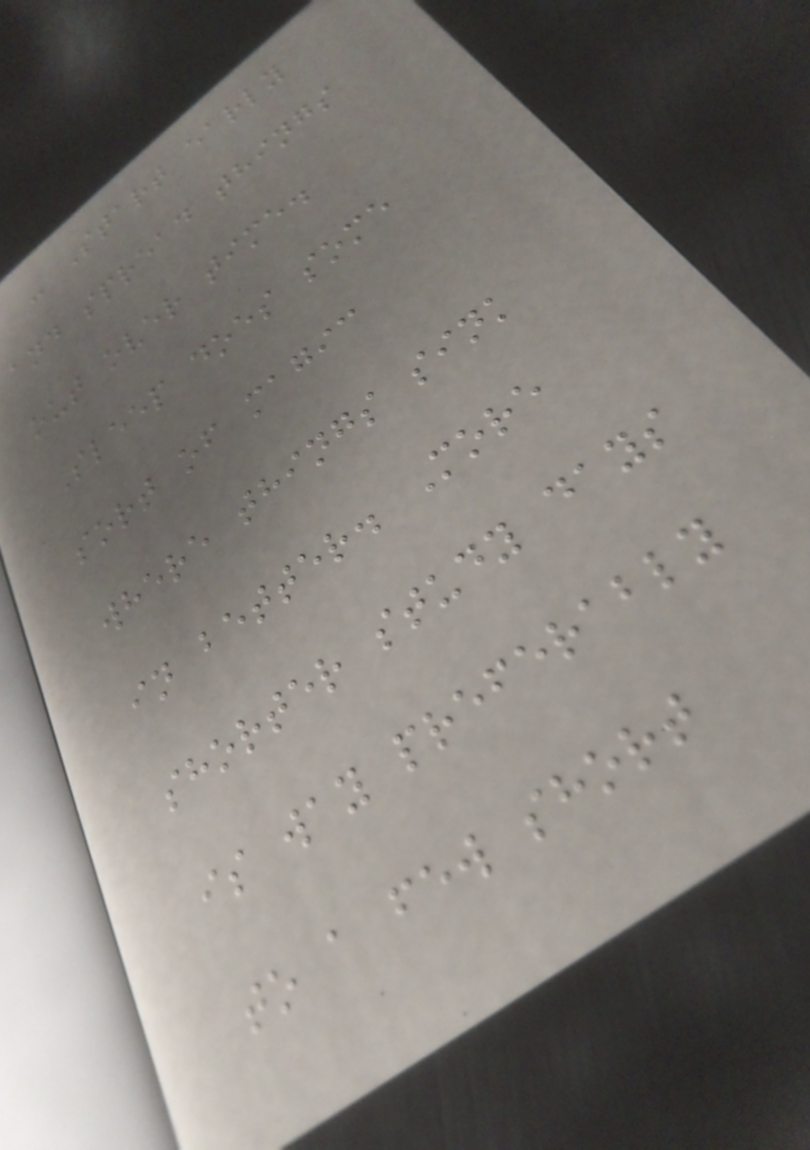- Start early
and spread things
out over time.
Sleep does some
sort of magic
where things sink
in better. More
shorter study days
is way preferably
to a few short
